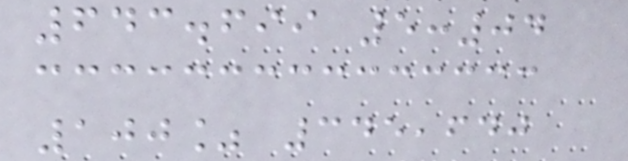643.699 5:04
100% 345,640
